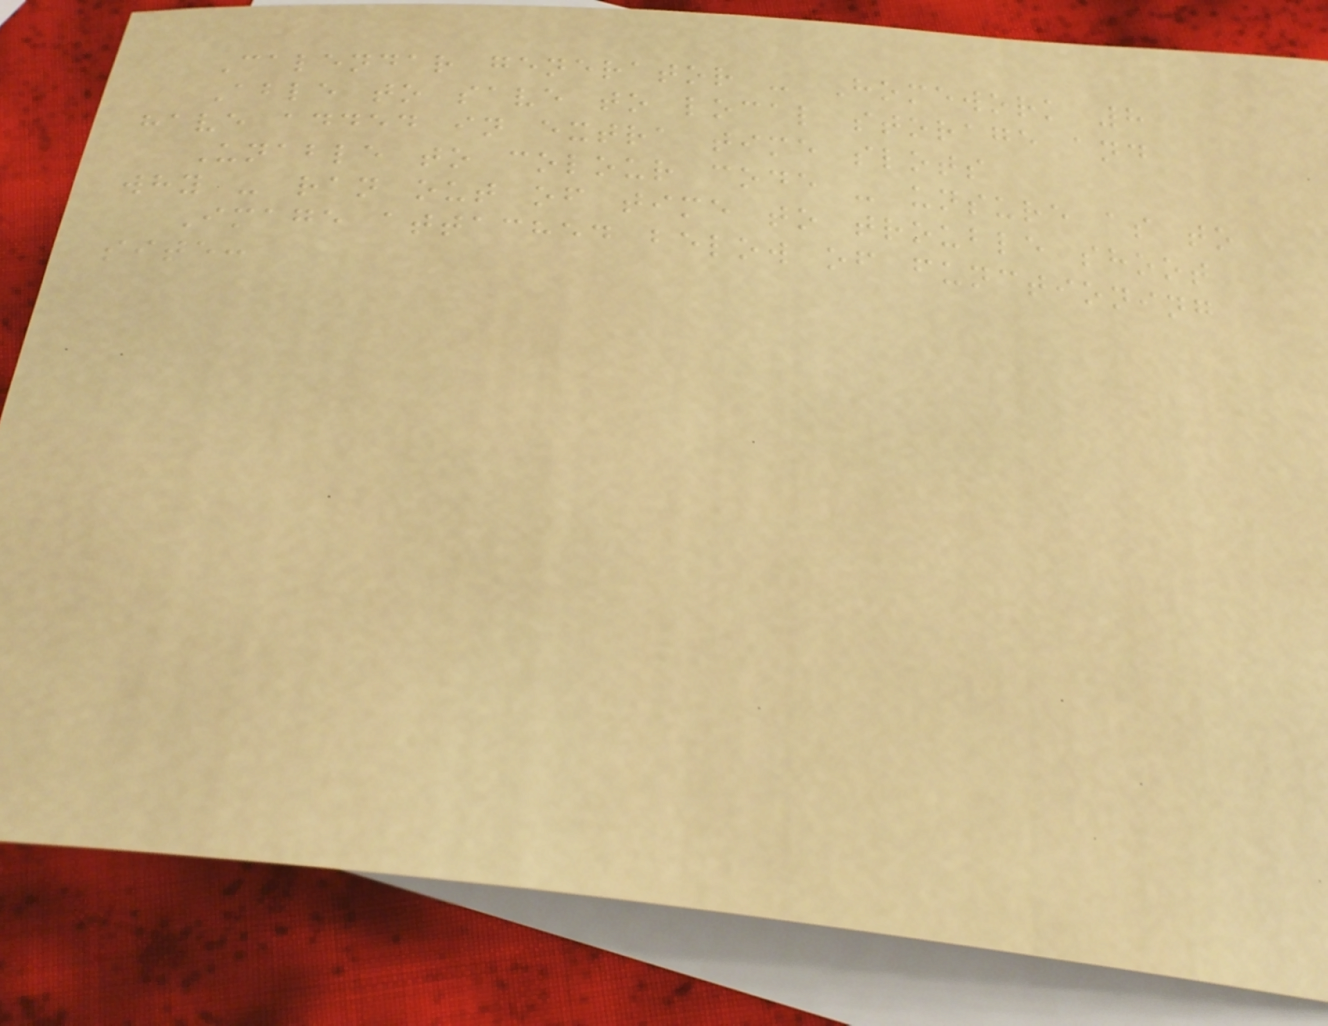Calendar generator - Homework 8
Able to save to local storage and
have added in extra time slots
Unable to colour code - unsure as to
why - ran out of time to trouble shoot
Image attached below of functioning
site:
